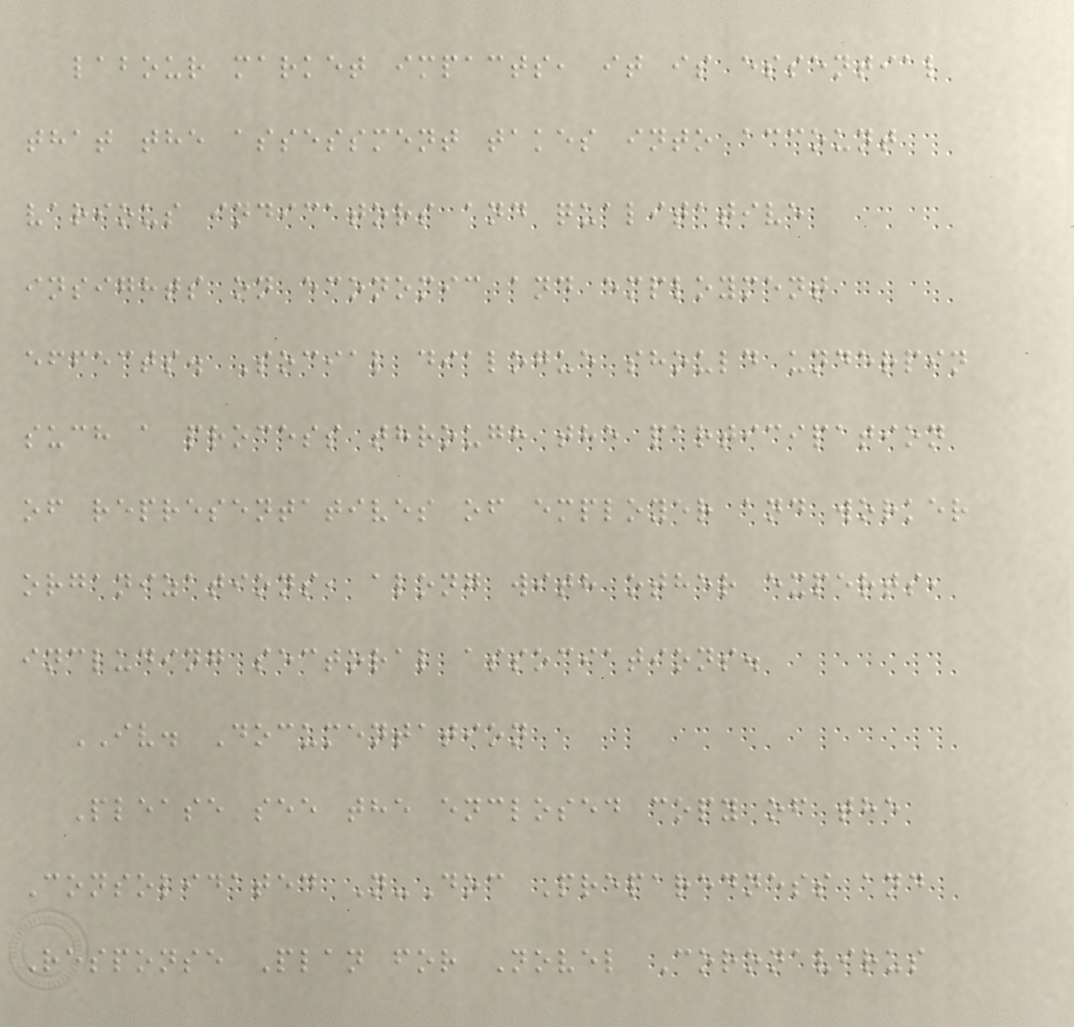labour market impacts, it is essential
that the assessment takes into account
various indicators and qualitative
insights on economic and employment
effects. Social dialogue should underpin
such a process through the participation
of representatives of employer and worker
organizations, along with other experts,
including sectoral associations.
IV. Documentation
Please see the enclosed copy of the
Consolidated N-Doc Preparedness and
Response Plan for Novel Coronavirus
